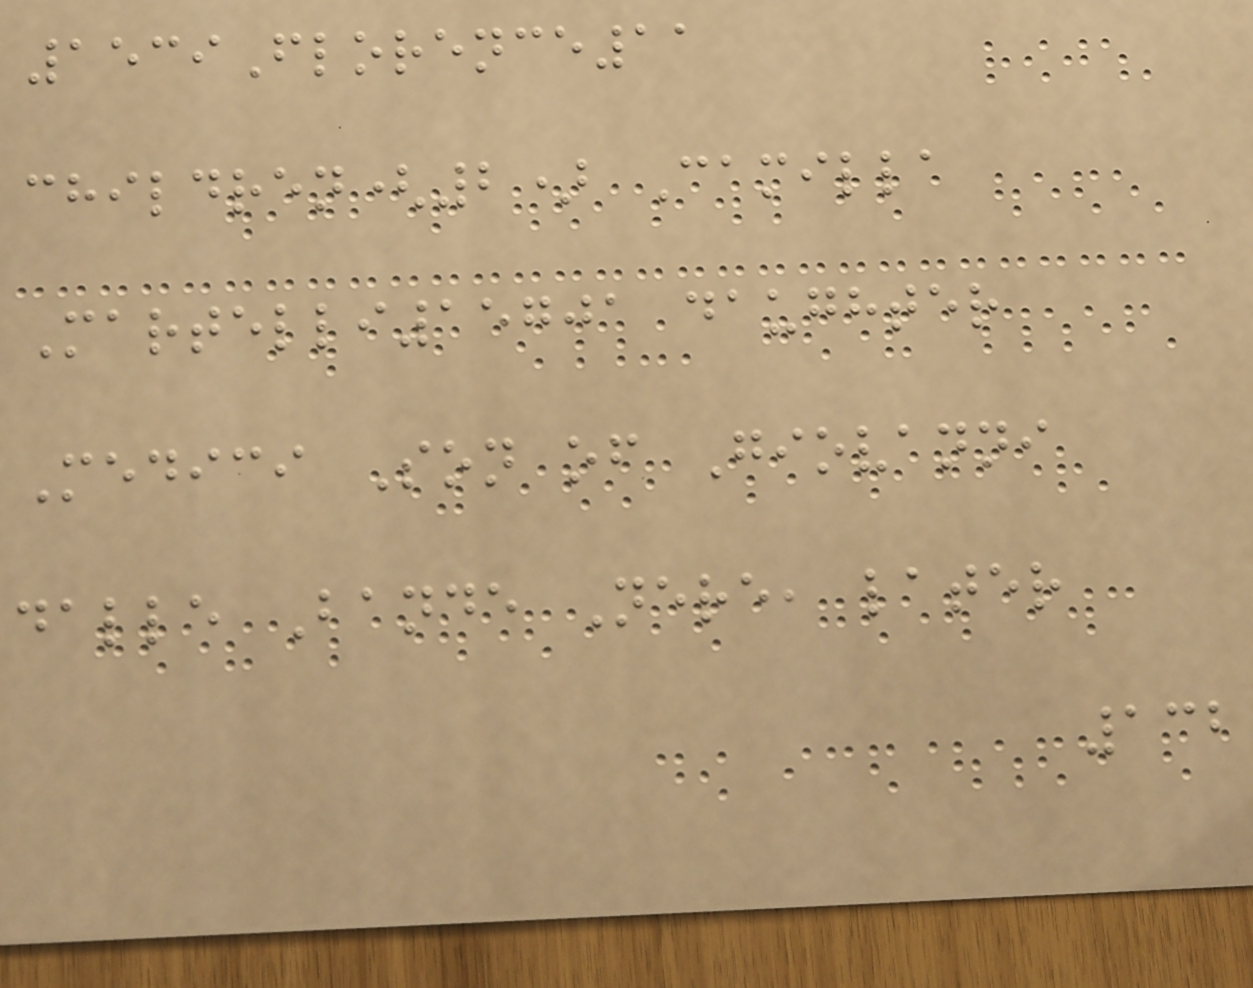1539Florence11
children(2) Camilla
Martelli15701 daughter
Medici Son of Giovanni
dalle Bande Nere, later
132
